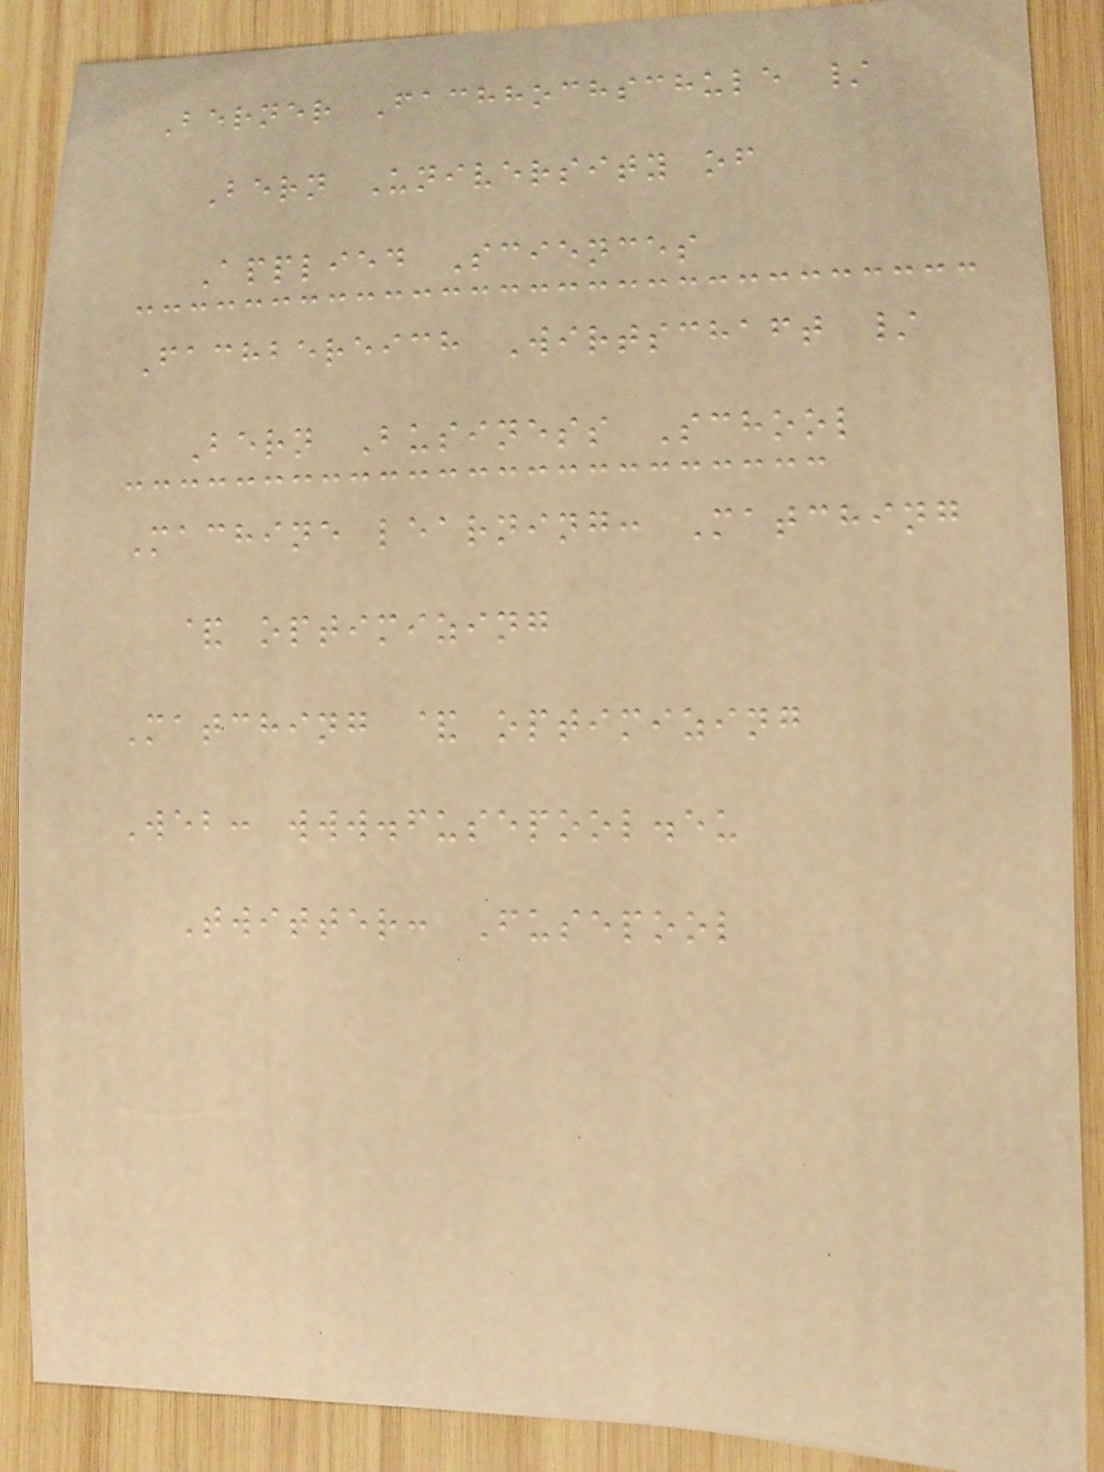Berner Fachhochschule /
Bern University of
Applied Sciences
Fachbereich Wirtschaft /
Bern Business School
Machine learning: Matching
& optimizing
Matching & optimizing
Web: www.fusepool.eu
Twitter: Fusepool
